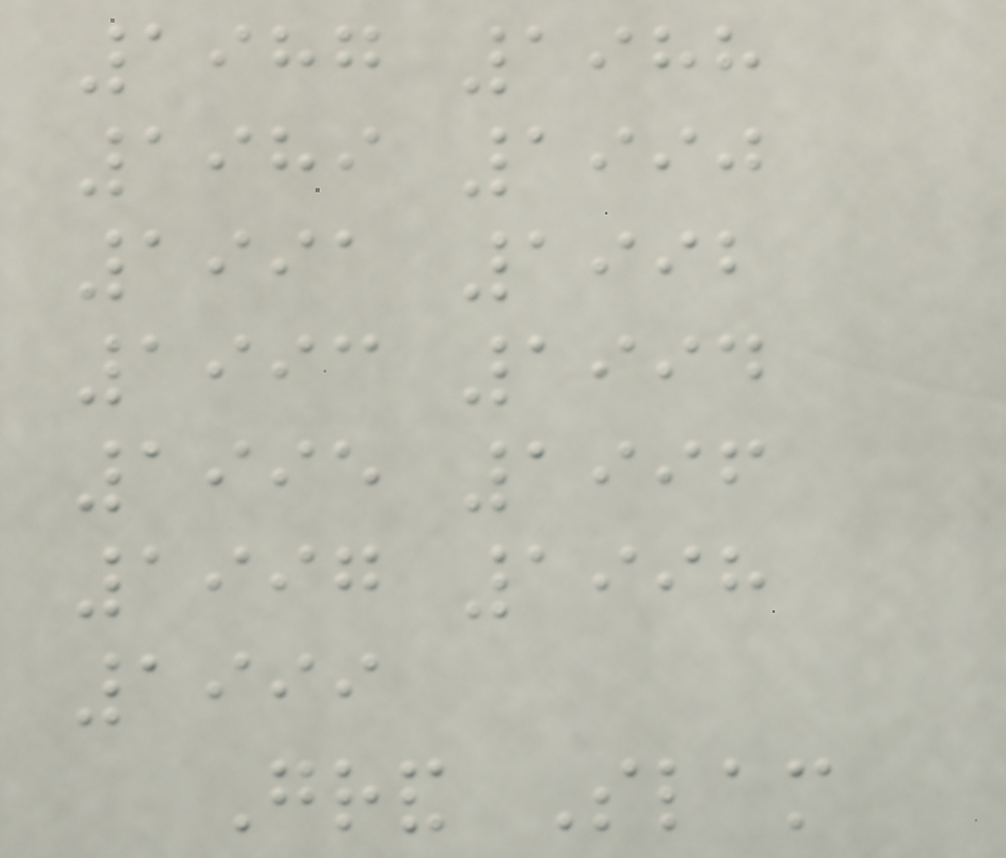1987 1988
1989 1990
1991 1992
1993 1994
1995 1996
1997 1998
1999
Grand Slam
